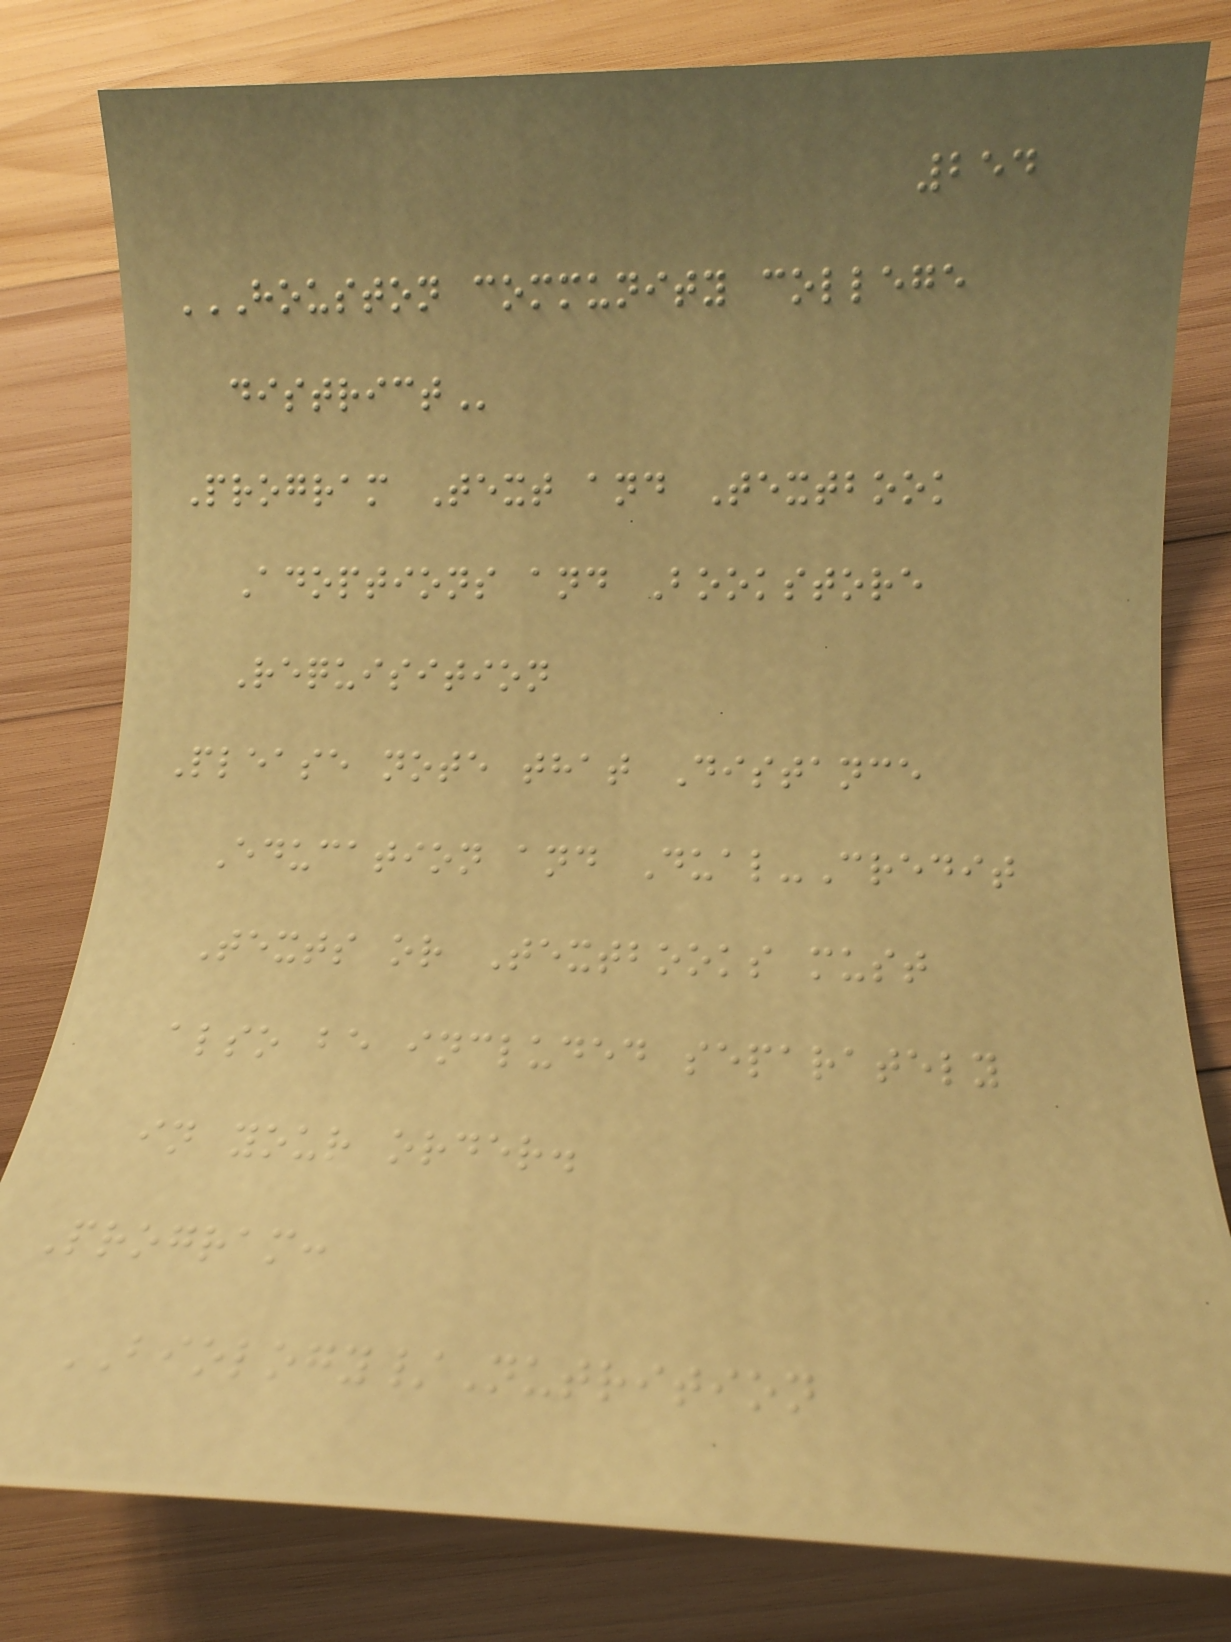254
HOUSTON COMMUNITY COLLEGE
DISTRICT
Program Text and Textbook
Adoptions and Bookstore
Requisition
Please note that Distance
Education and Dual-Credit
Texts or Textbooks must
also be included separately
in your order.
Program:
BIOLOGY/Nutrition
